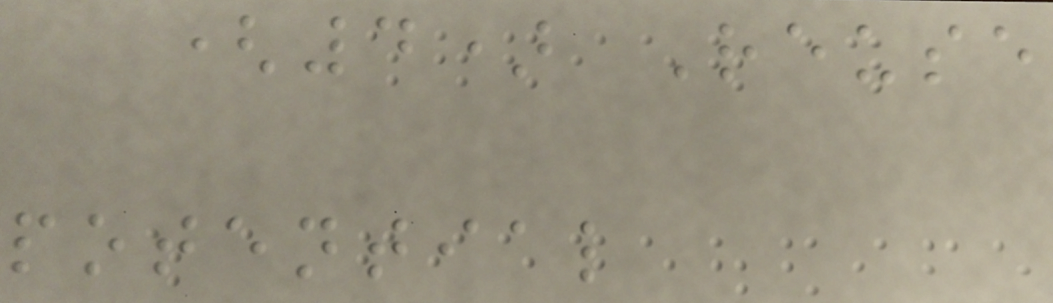(4) Reuse
potential
